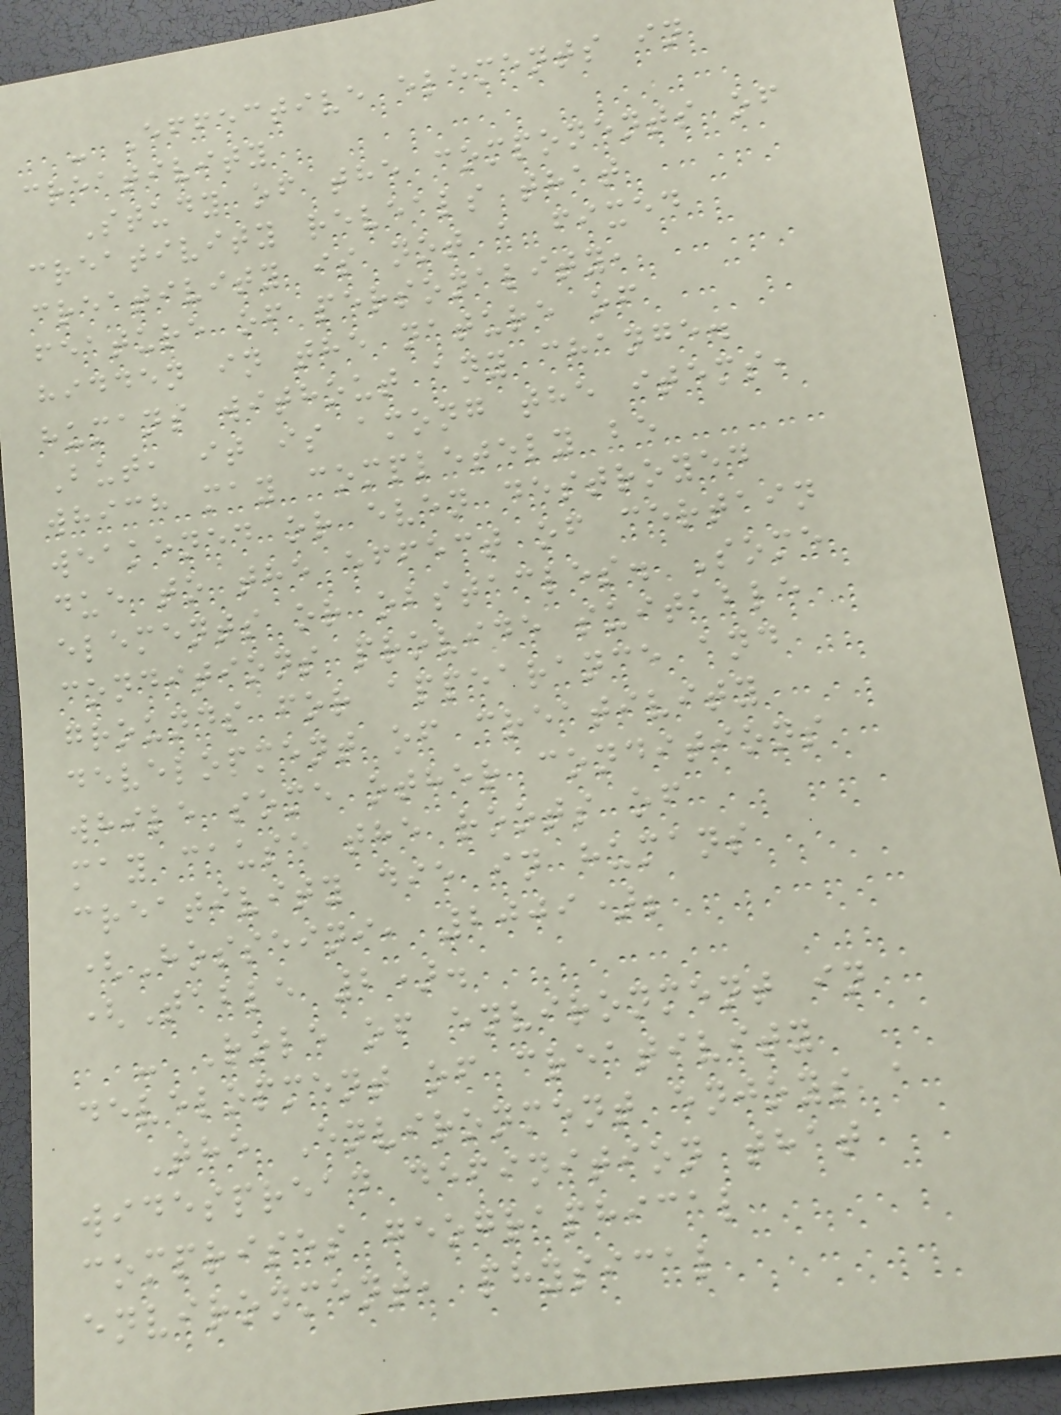- Effective elements in
creativity
Study of the components of
creativity reveals that
creativity is not a fixed
feature of personality,
hidden in the nature of
humans without any change.
But, it is among the items,
which may completely be
weakened or even destroyed
due to the effect of certain
elements or obstacles. Some
conditions provide suitable
grounds for appearance and
development of creativity
while some other conditions
may cause the roots of
creativity die in humans
(Hosseini, 2009);
(Table 2).
- Role of environment in
development of creativity
The Environment enjoys a
widespread definition that
comprises geographical
environment, physical
